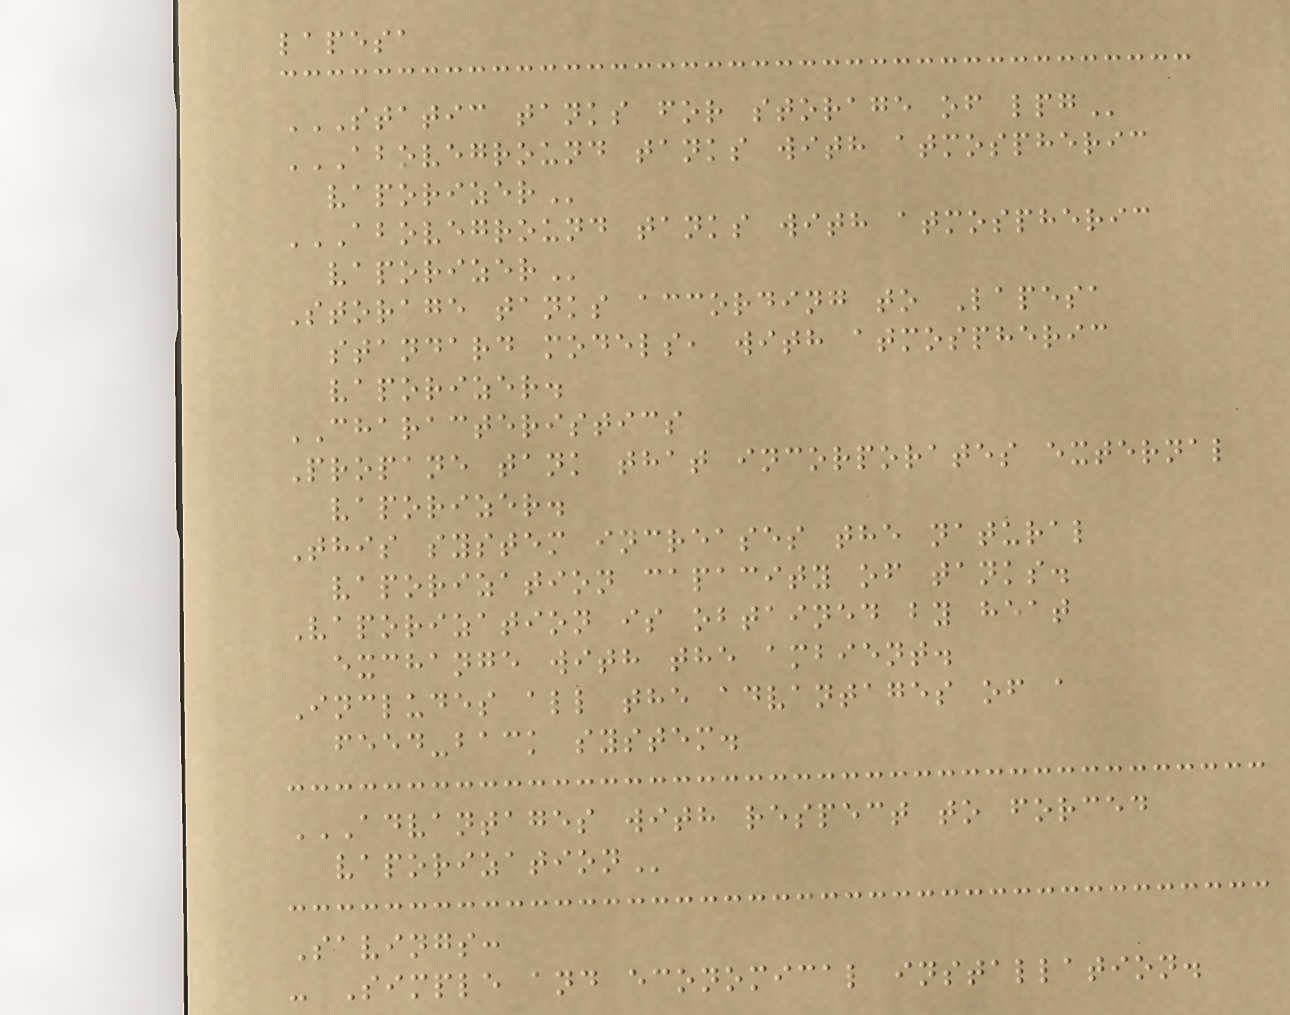lapesa
STATIC TANKS FOR STORAGE OF LPG
ABOVEGROUND TANKS WITH ATMOSPHERIC
VAPORIZER
ABOVEGROUND TANKS WITH ATMOSPHERIC
VAPORIZER
Storage tanks according to Lapesa
standard models, with atmospheric
vaporizer.
CHARACTERISTICS
Propane tank that incorporates external
vaporizer.
This system increases the natural
vaporization capacity of tanks.
Vaporization is obtained by heat
exchange with the ambient.
Includes all the advantages of a
feed-back system.
ADVANTAGES WITH RESPECT TO FORCED
VAPORIZATION
Savings:
- Simple and economical installation.
